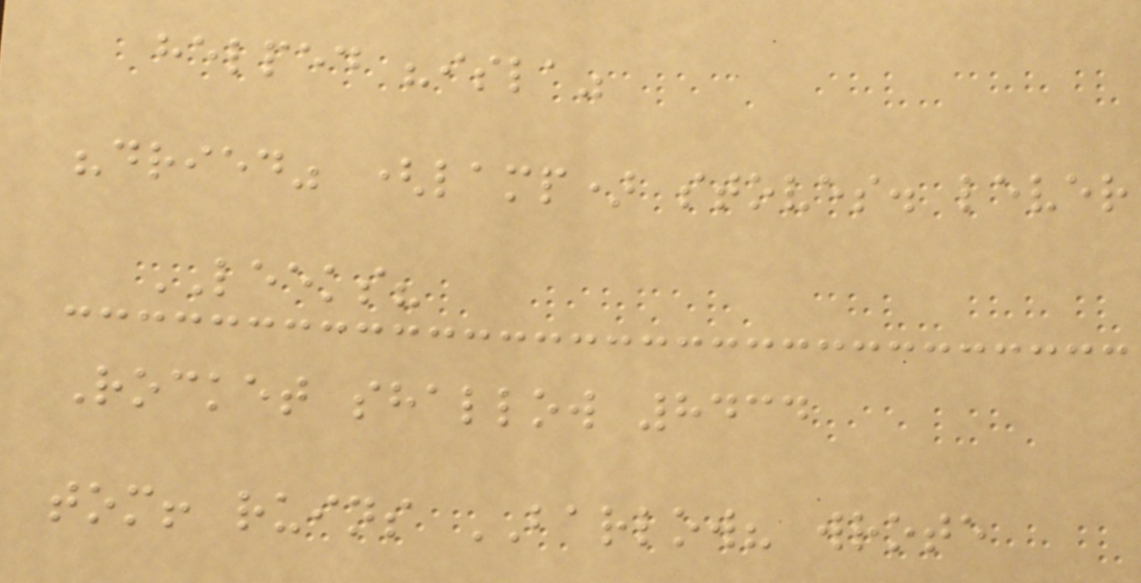helped "isla"
"dried" (lamp) stoves. lever
LEEKS?
Rocket shallow 8434
tom! ruins BARLOW? wrote
